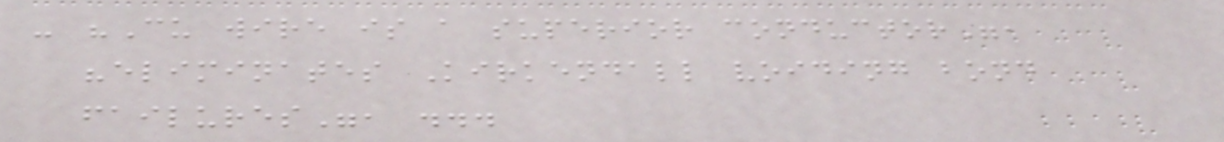- "Cu wire is a superior conductor",
"eliminates Kirkendall voiding bond
failures", ...
